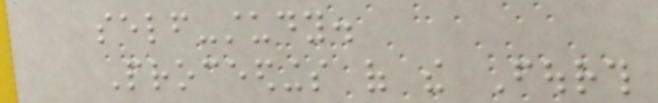self-study.
Proceedings of the Fourth
